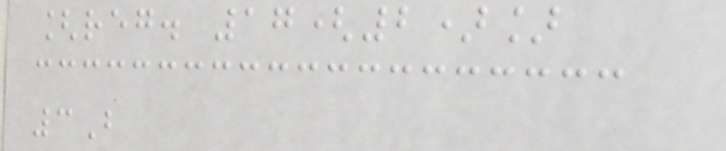[reg. 17(2)]
3B
